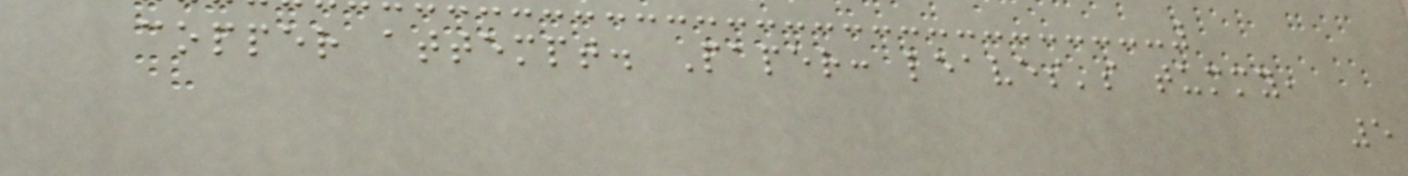copper attempt. Paper: leaves's tummy,
5
